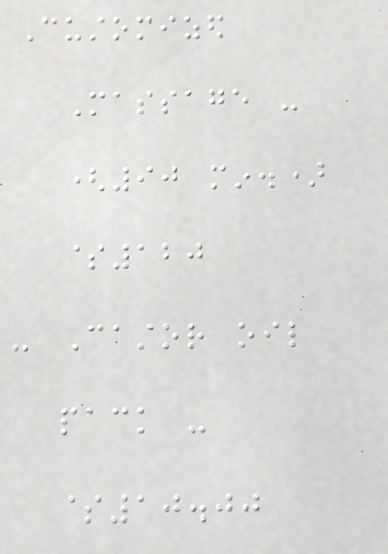Customized
Massage -
(90 min.)
$120
- Castor oil
pack -
$10.00
